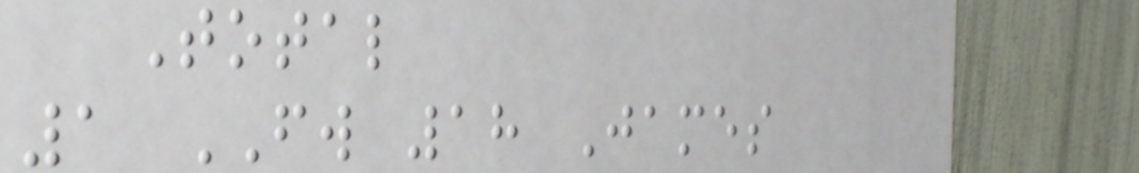Total
1 FW 18 James
